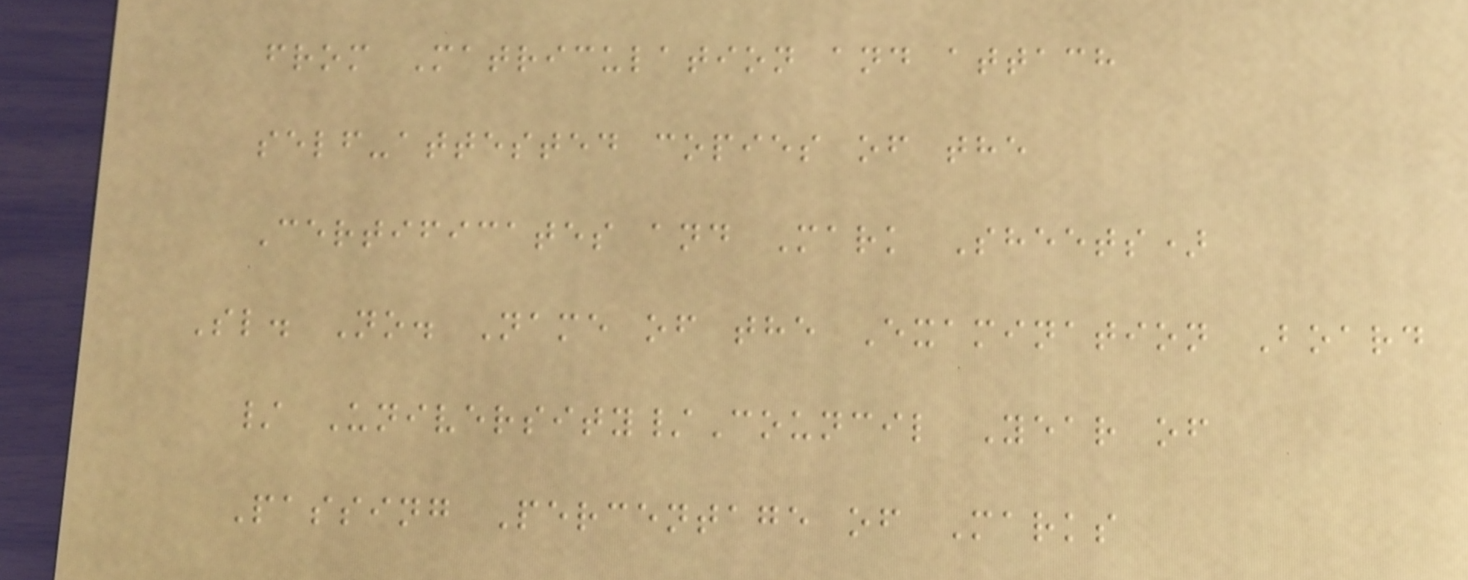from Matriculation and attach
self-attested copies of the
Certificates and Mark Sheets)
Sl. No. Name of the Examination Board
/ University/Council Year of
Passing Percentage of Marks
